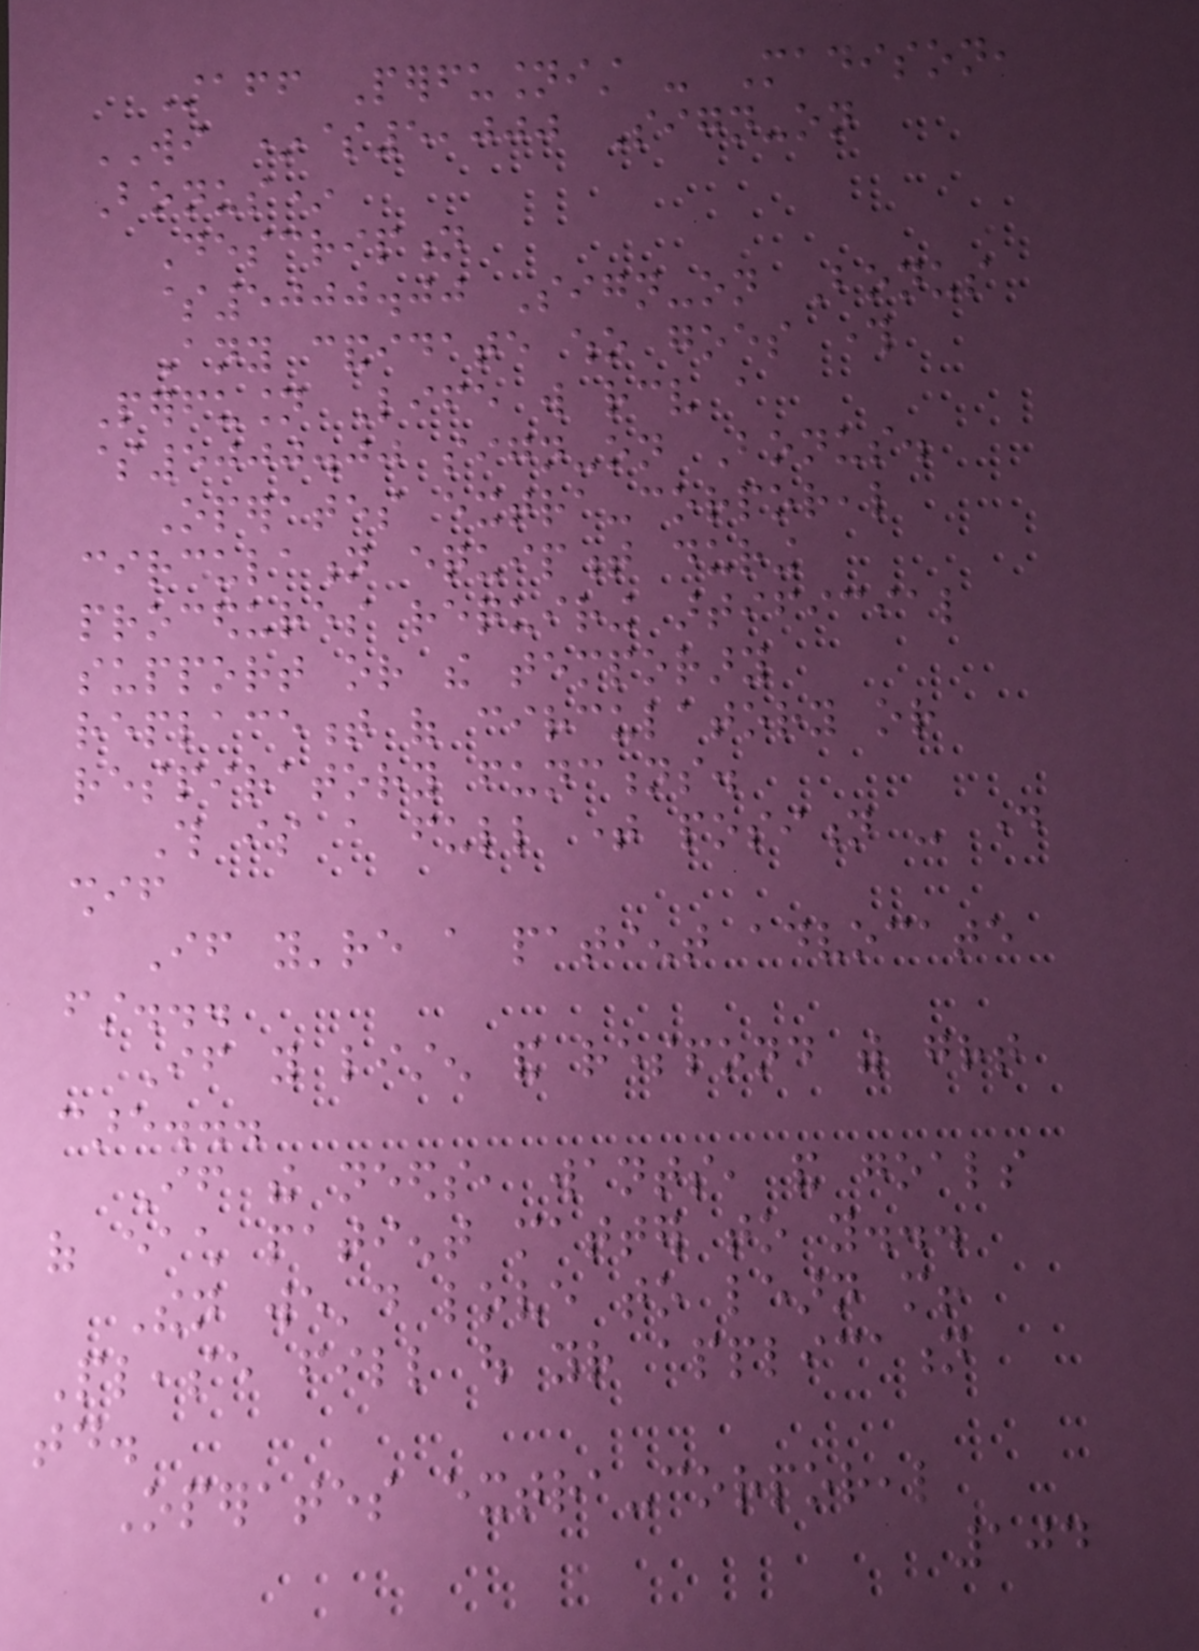Staff Perfusionist - Madison,
WI *$5,000 Sign-on
Bonus*
Description
$5000.00 Sign-on Bonus
Any candidate who goes through
Perfusion Life will receive a
$5000.00 sign-on Bonus.
Operates extra-corporeal
circulation equipment during
procedures requiring artificial
support or the temporary
replacement of circulatory or
respiratory functions.
This is a full time position - day
shif
If you're a patient advocate
first...
If you listen and respond with great
care...
If the needs, wants, and goals
of each patient matter to you...
Then we'd love to learn more!
Please fill out your application
today.
Operates extra-corporeal
104
